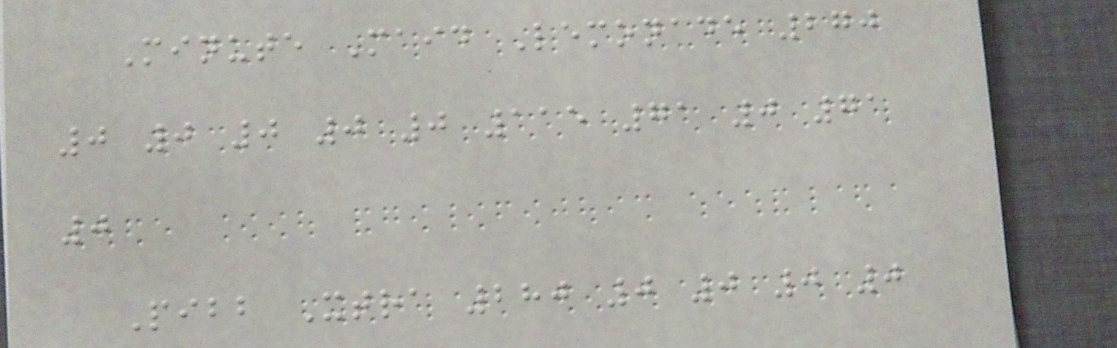Minute Maid Lemonade 270
0 0 0 0 0 115 71 0 71
0
Pibb Xtra 280 0 0 0 0
